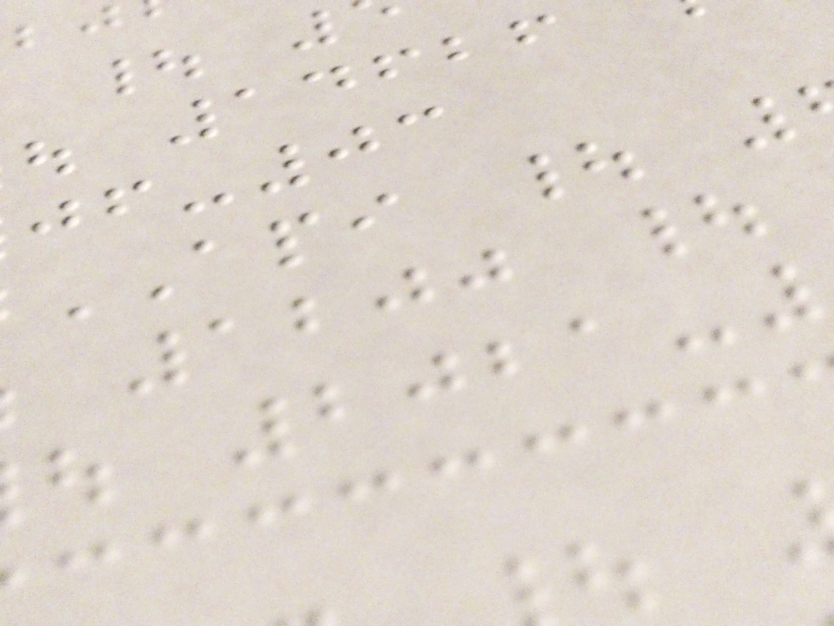-03
2021-
